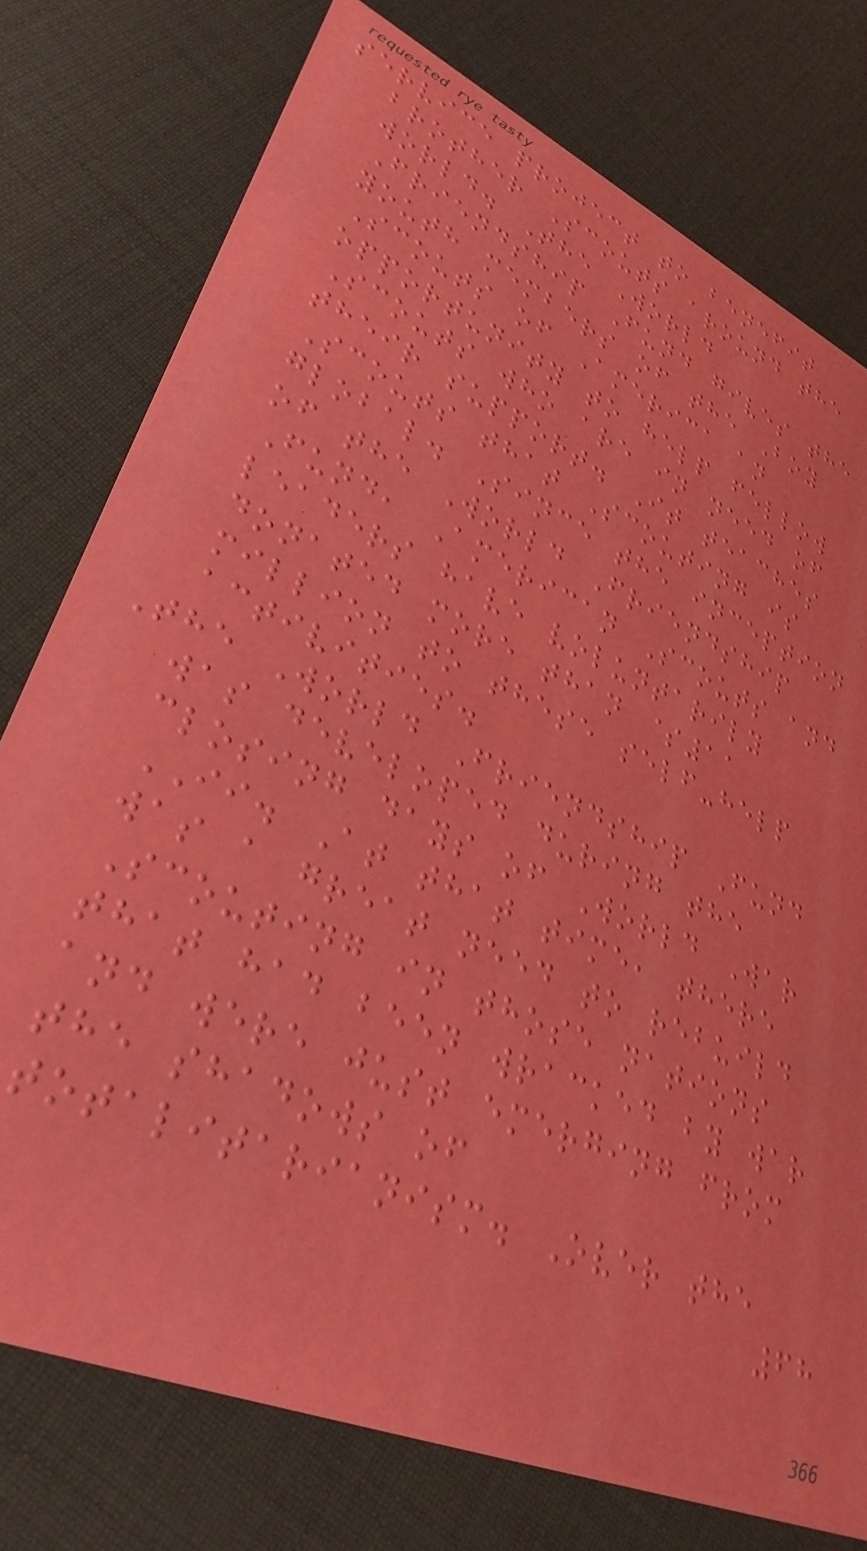service project to benefit
brother Scouts around the
world. The World
Friendship Fund gives the
youth members of the Boy
Scouts of America an
opportunity to help fellow
Scouts who are in need of
their support. It teaches
Scouts that Scouting is
global. Since the inception
of the World Friendship
Fund, American Scouts and
leaders have voluntarily
donated more than $11
million to these self-help
activities.
The World Friendship Fund
was developed during the
closing days of World War
II. At that time, there
was a great need to rebuild
Scouting in those nations
that had been wracked by war
and were just emerging from
the shadows of
totalitarianism. Over the
68
